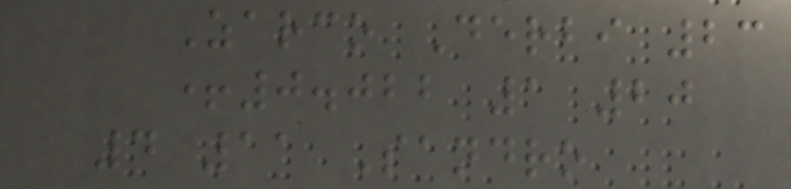Zarco Derbi 23
+0.022 1 20
4 11 Sandro
